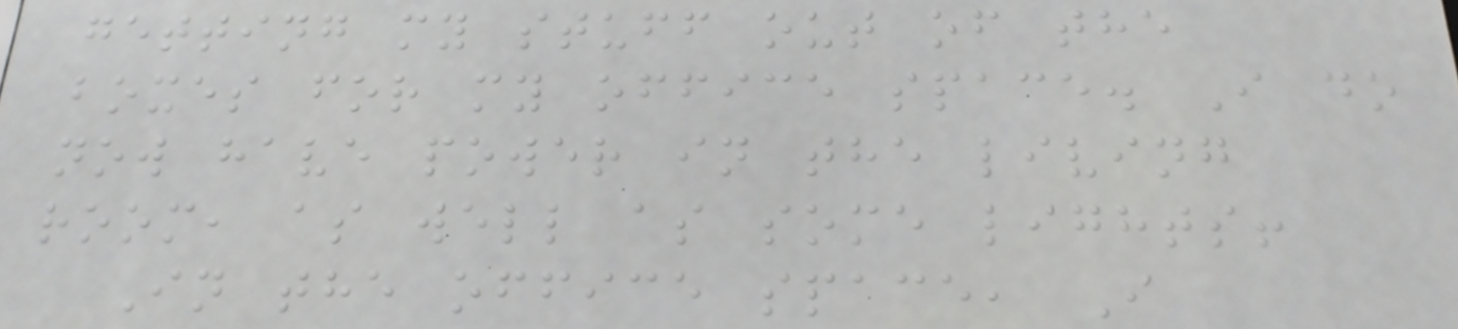getting my stuff out of the
boxes for my office space. I do
now have power in the living
room, as well as some lights!
In the office space, I
